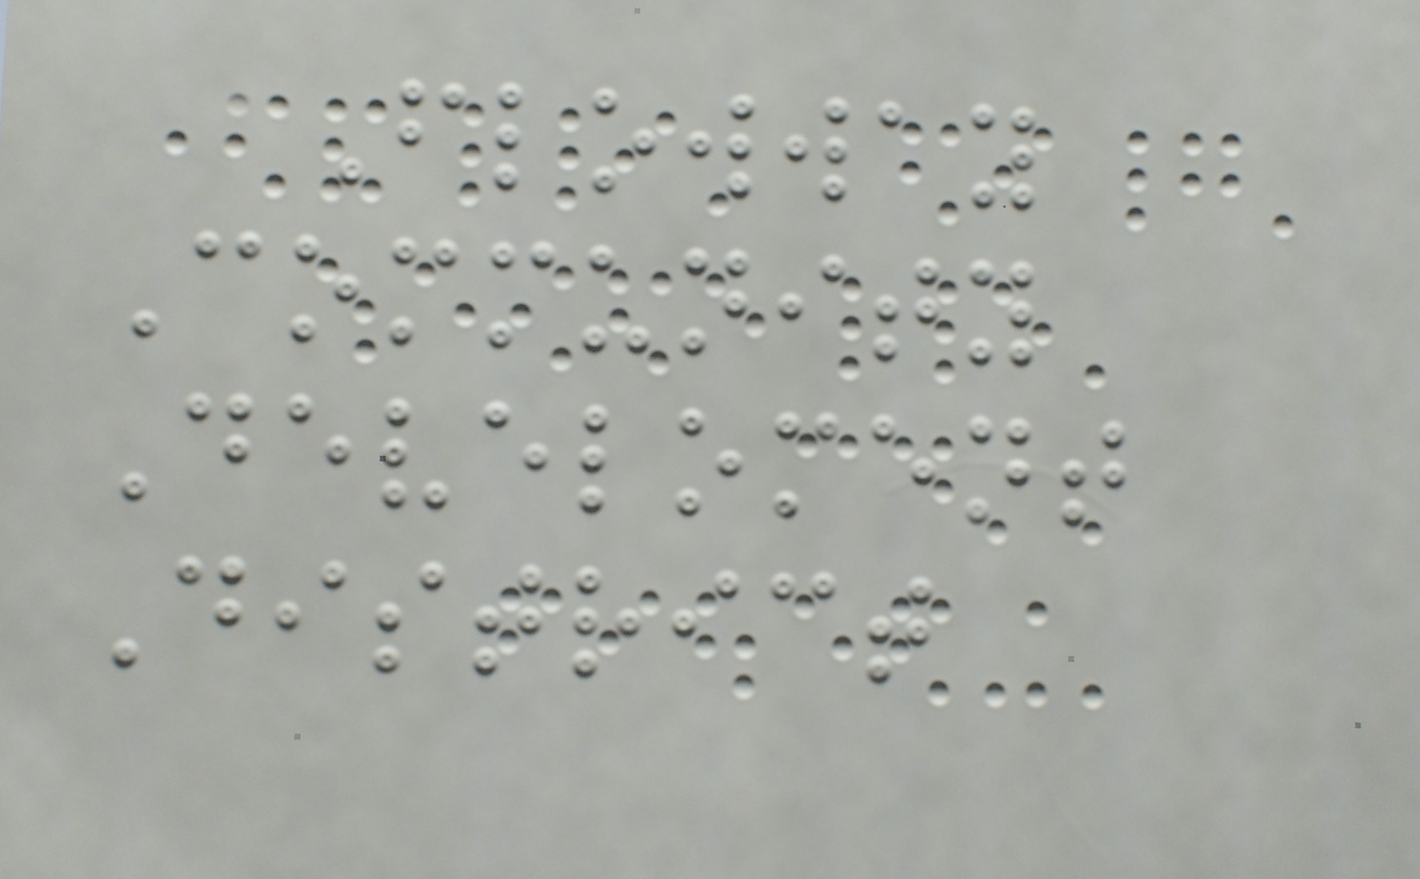Flowway
Community
Develoment
District
